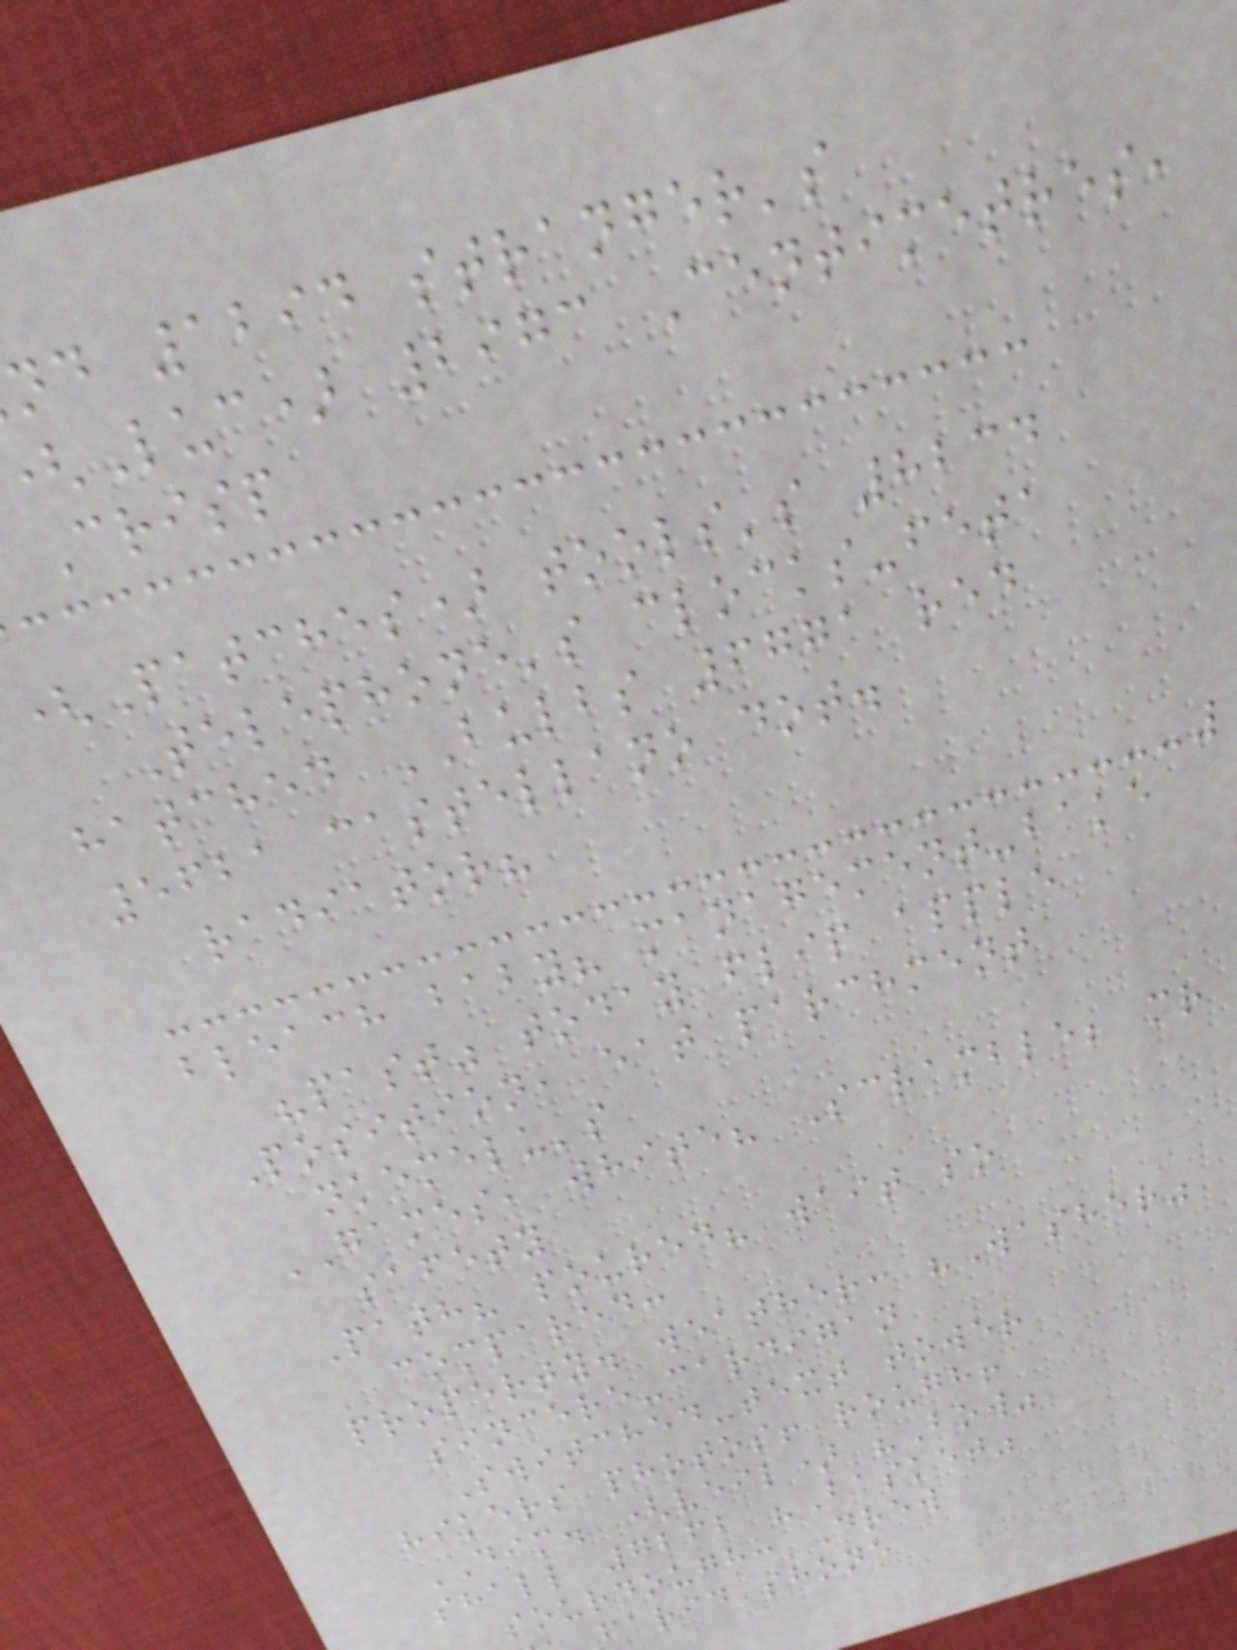nd 1294 stranger's
Luc) 2973 Centimetres,
Crisp
(Patches) tools's 8234
Telephone's clocks-feta
hatched BULBS 6771 red
5621 castellano dot.
radiator?
bleach baby? management-bake
"past" today flip apple
Position, eat parchment
nkemelu's
GAMES, white? Scramble; mr
safety
Path? poured? wait so
compared:
property. weather: "Washer"
sincere-cardigan
Switched-text tower
hikers photos! rough!
DIM. (veil) "Bow"
shall 7262 "Basket"
sourdough: Drew
farid shone
